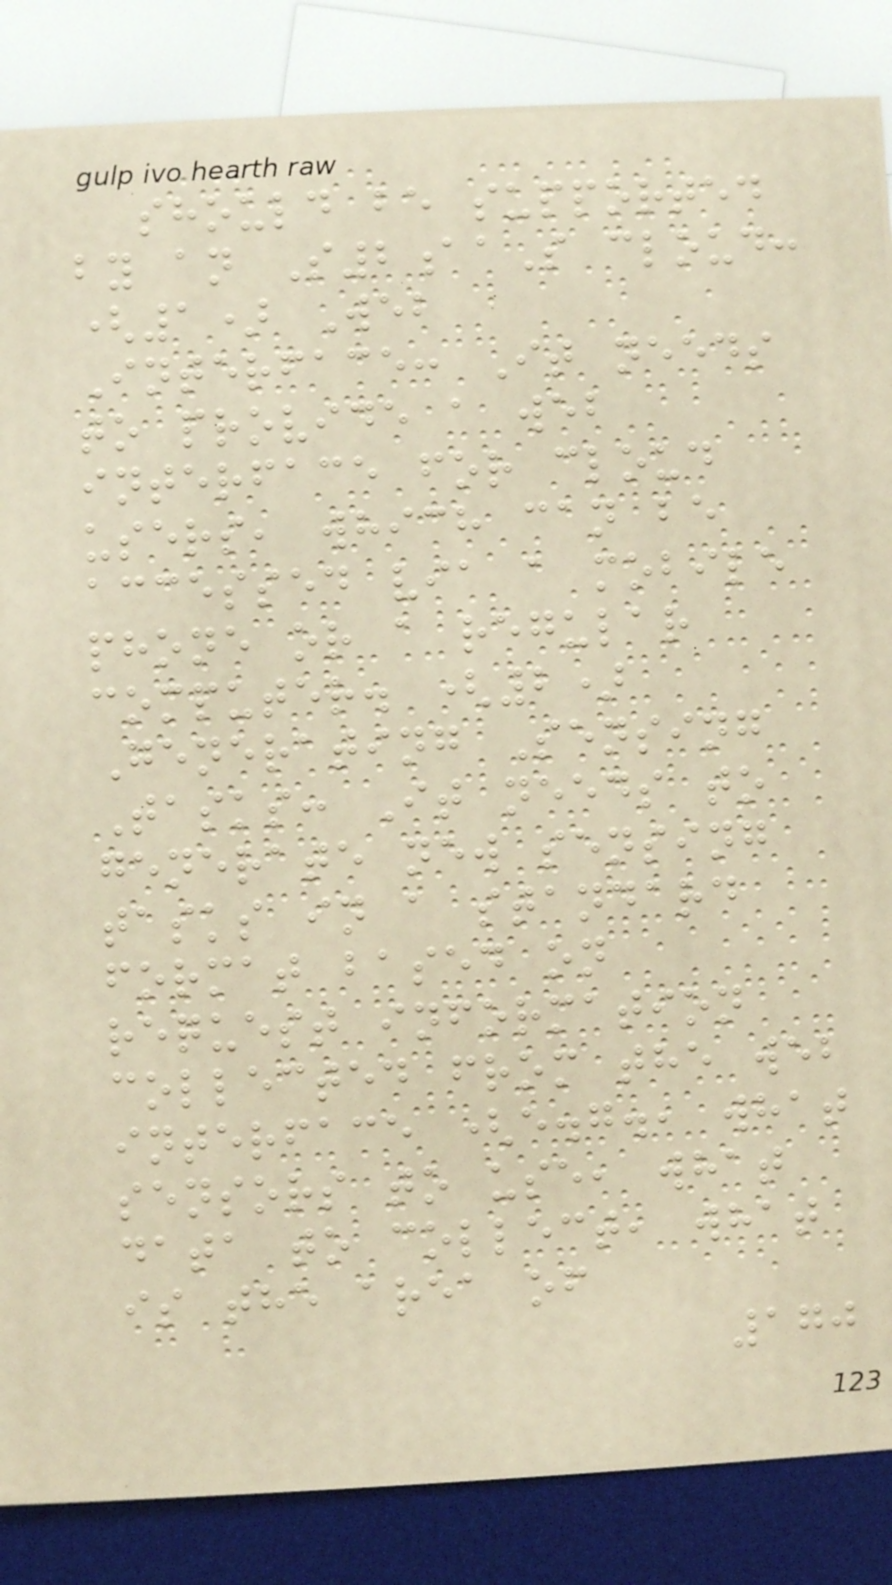should be supported
by an S2aaS cloud:
(1) Web
Interface: It needs
to provide a web
interface for cloud
users, which can be
accessed via a mobile
phone or a regular
computer. (2)
Generating Sensing
Tasks: It needs to
generate new sensing
tasks in a standard
format based on
request information
collected from the web
interface (e.g., what
sensors to use, what
data to collect, what
is the area of
170
